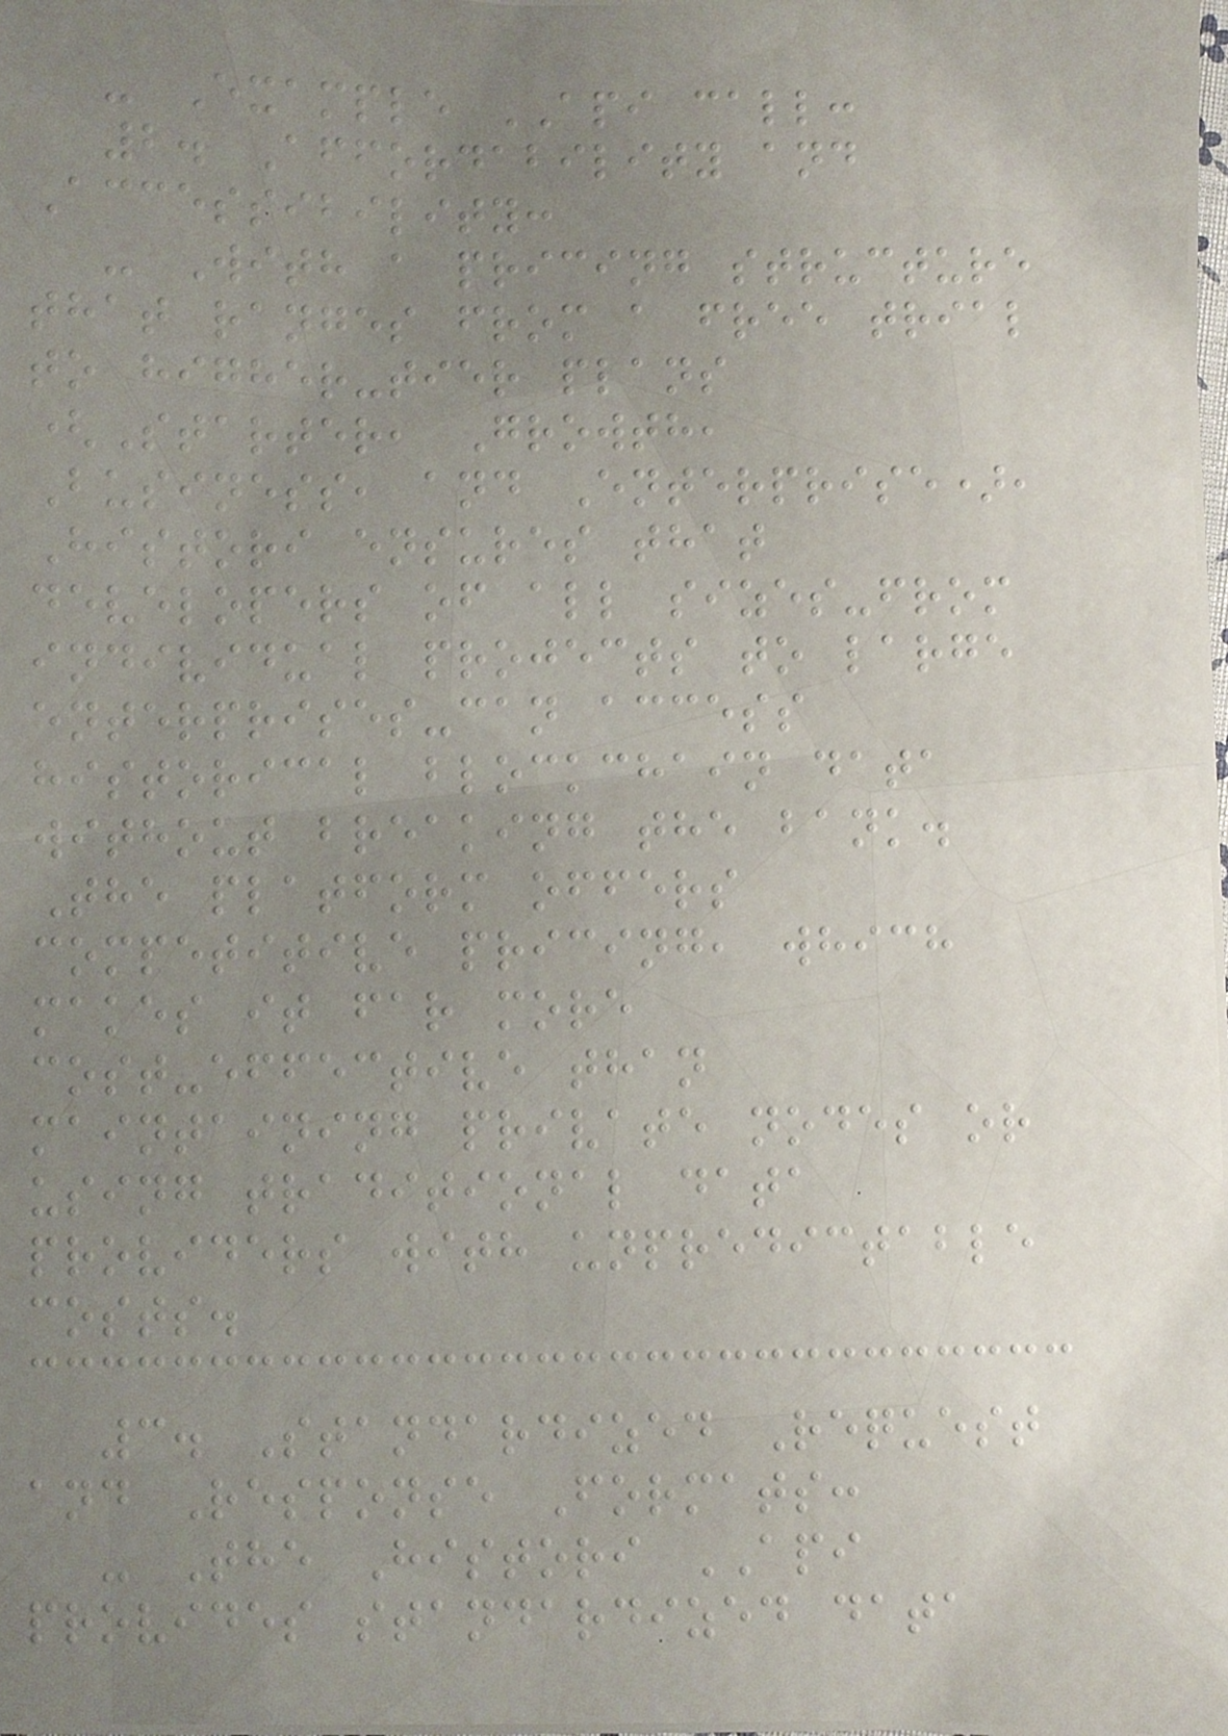- Example API call:
2. Affordability and
Accessibility:
- With a pricing structure
that ranges from a free trial
to higher-tier plans
(Starter, Growth,
Business, and Enterprise),
Histori ensures that
developers of all sizes-from
individual projects to large
enterprises-can access
historical blockchain data
without breaking the bank.
The platform offers
competitive pricing, which
makes it far more
cost-effective than
maintaining private nodes or
using traditional data
providers with unpredictable
costs.
3. Standardized Request
and Response Formats:
- The Histori API
provides standardized data
